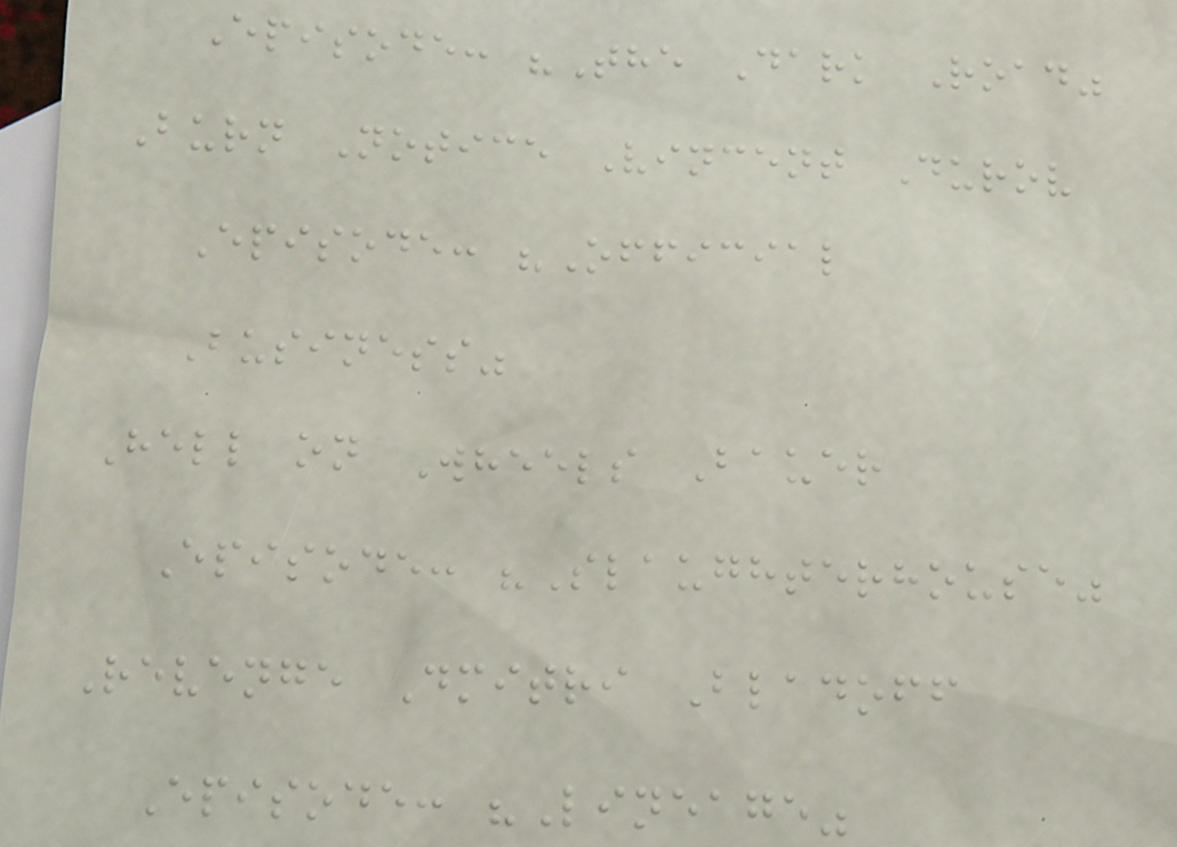Episode: "The Dark Road"
Burn Notice Vincent Durov
Episode: "Official
Business"
Hell on Wheels Bauer
Episode: "Slaughterhouse"
Revenge Dmitri Bladoff
Episode: "Lineage"
